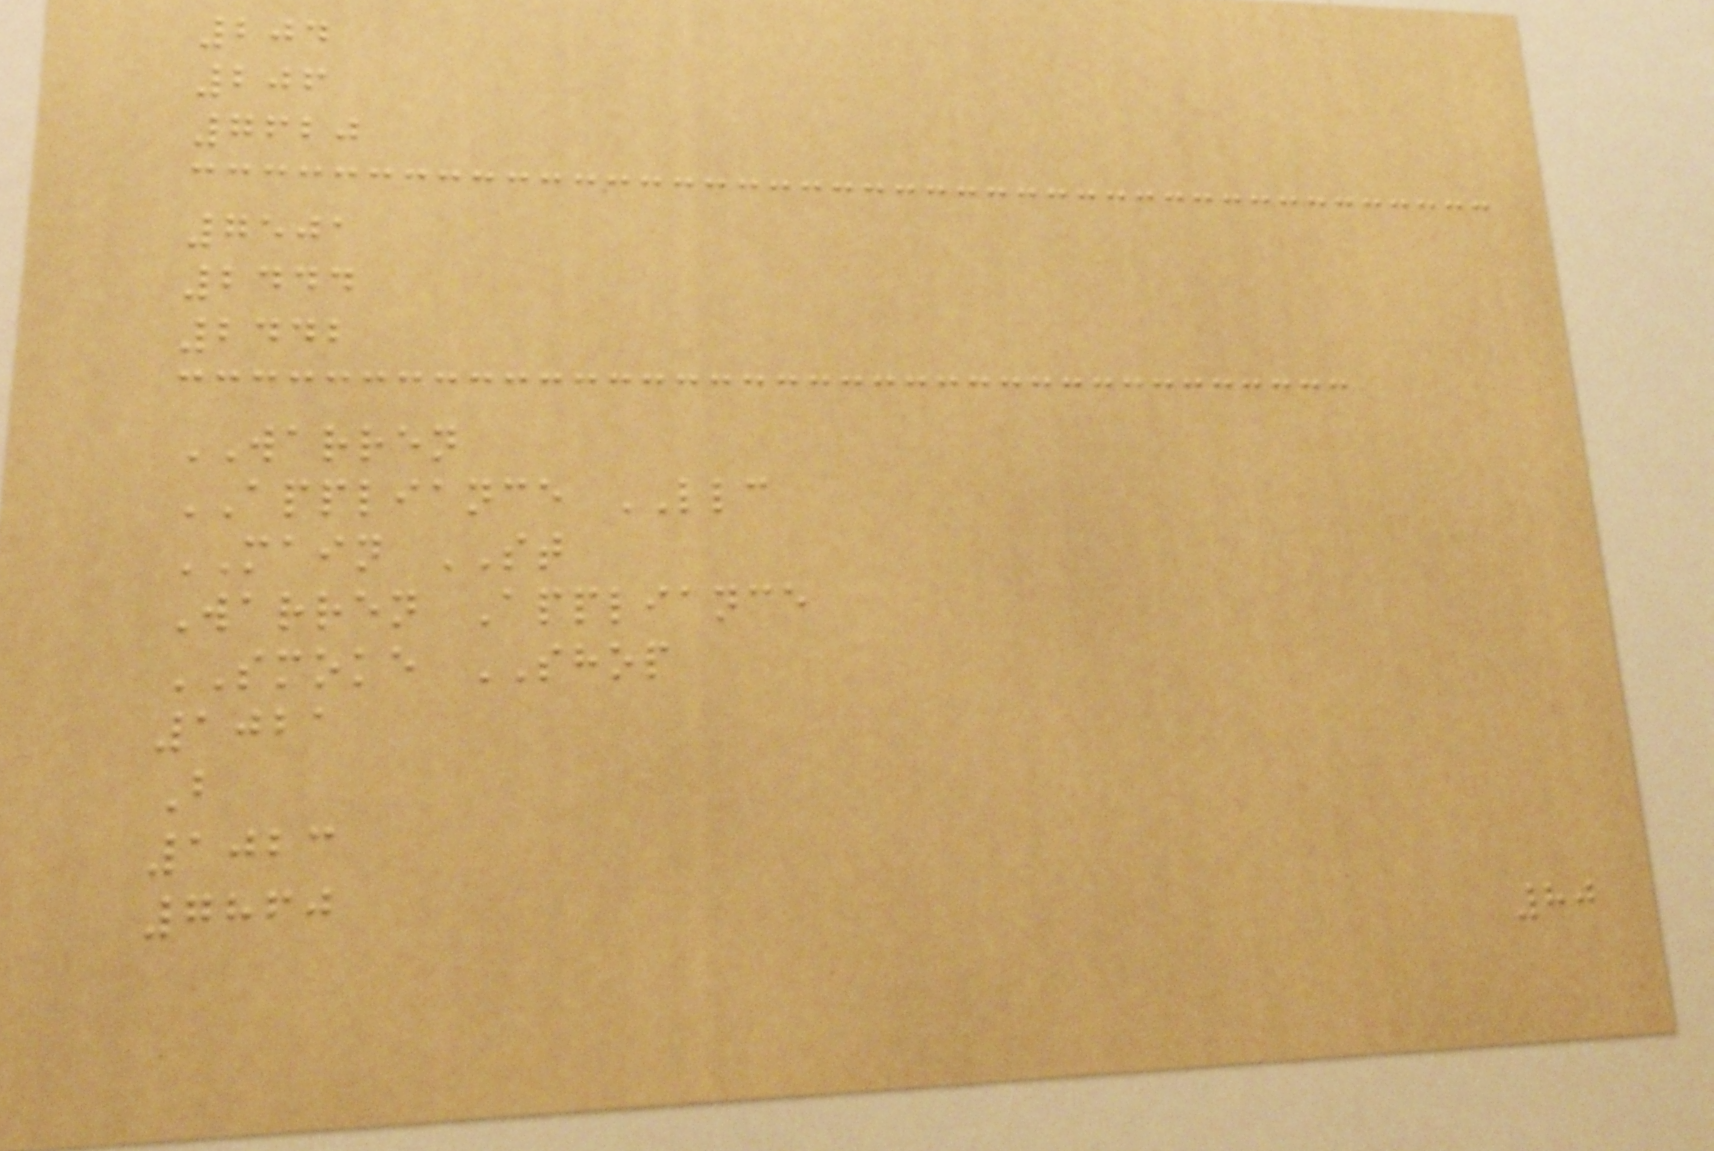204
206
7620
7501
2444
2442
WARREN
APPLIANCE LLC
MAIN ST
Warren Appliance
SMOKE SHOP
1021
B
1023
7860
80
